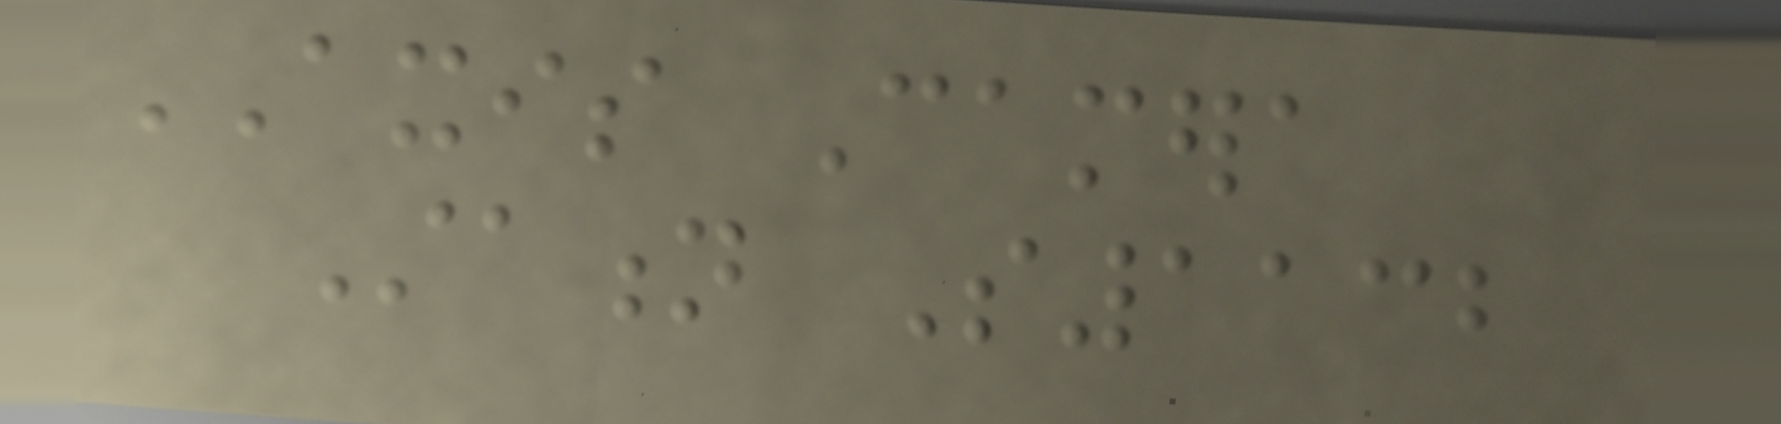AXIS Camera
Station S1132
